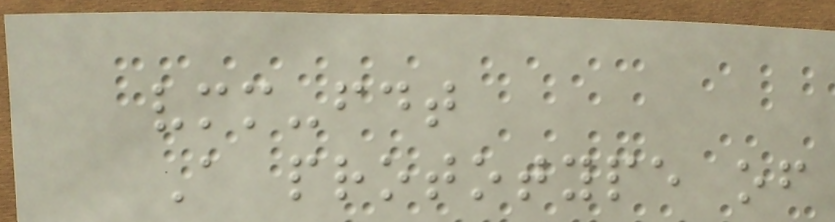vmm-fdt
A prototype of
